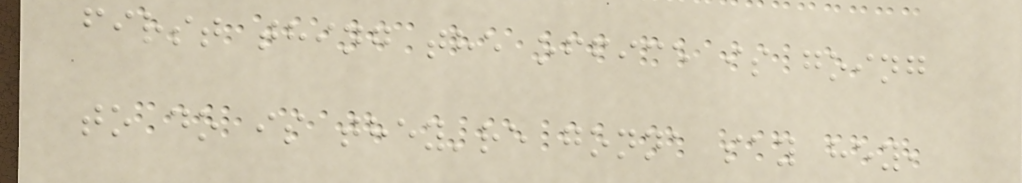first thing the office is going
to do is they're gonna say hey,
